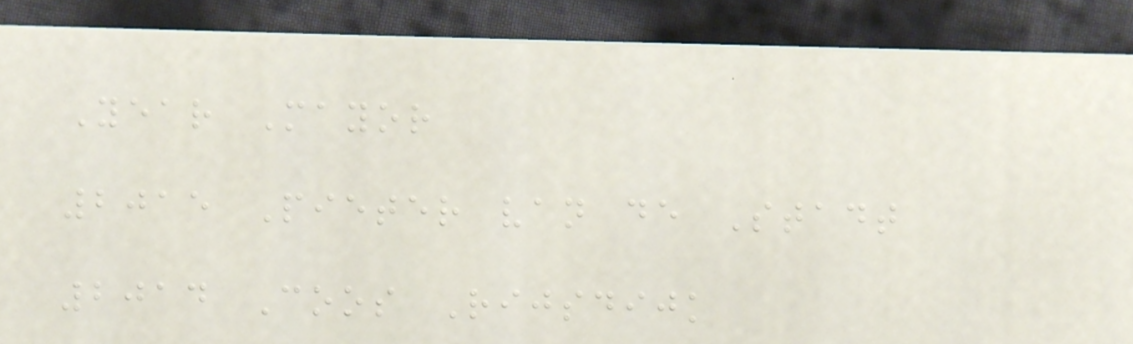Year Mayor
2015 Pieter van de Stadt
2014 Coos Rijsdijk
